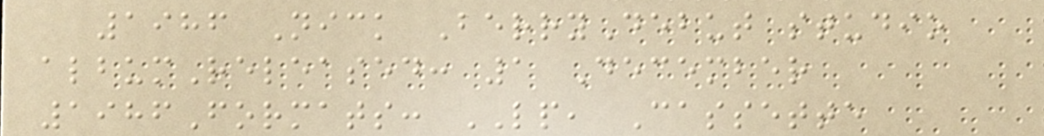1986 Nick BerryDebut studio
albumReleased: 1 December
1986Formats: LP, Cassette
